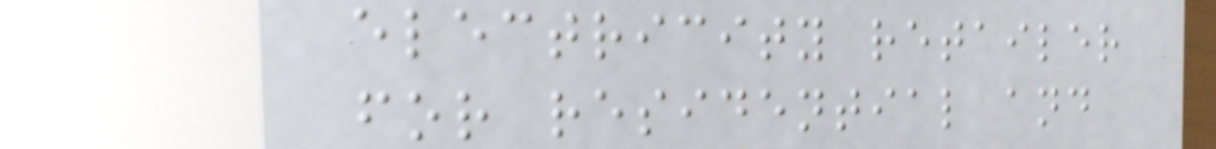electricity retailer
for residential and
